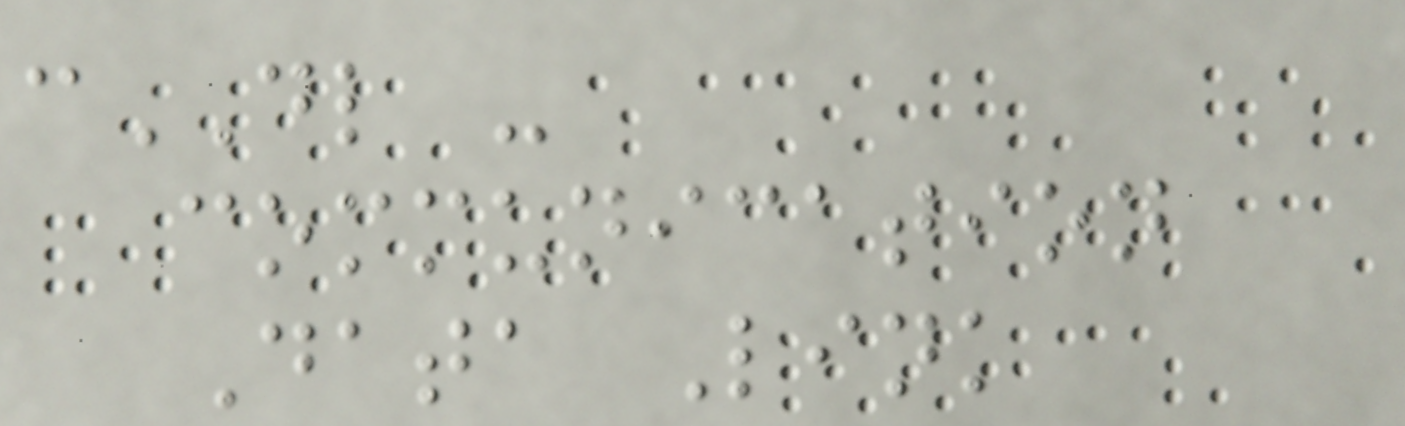cDL -
communication
Data Link
